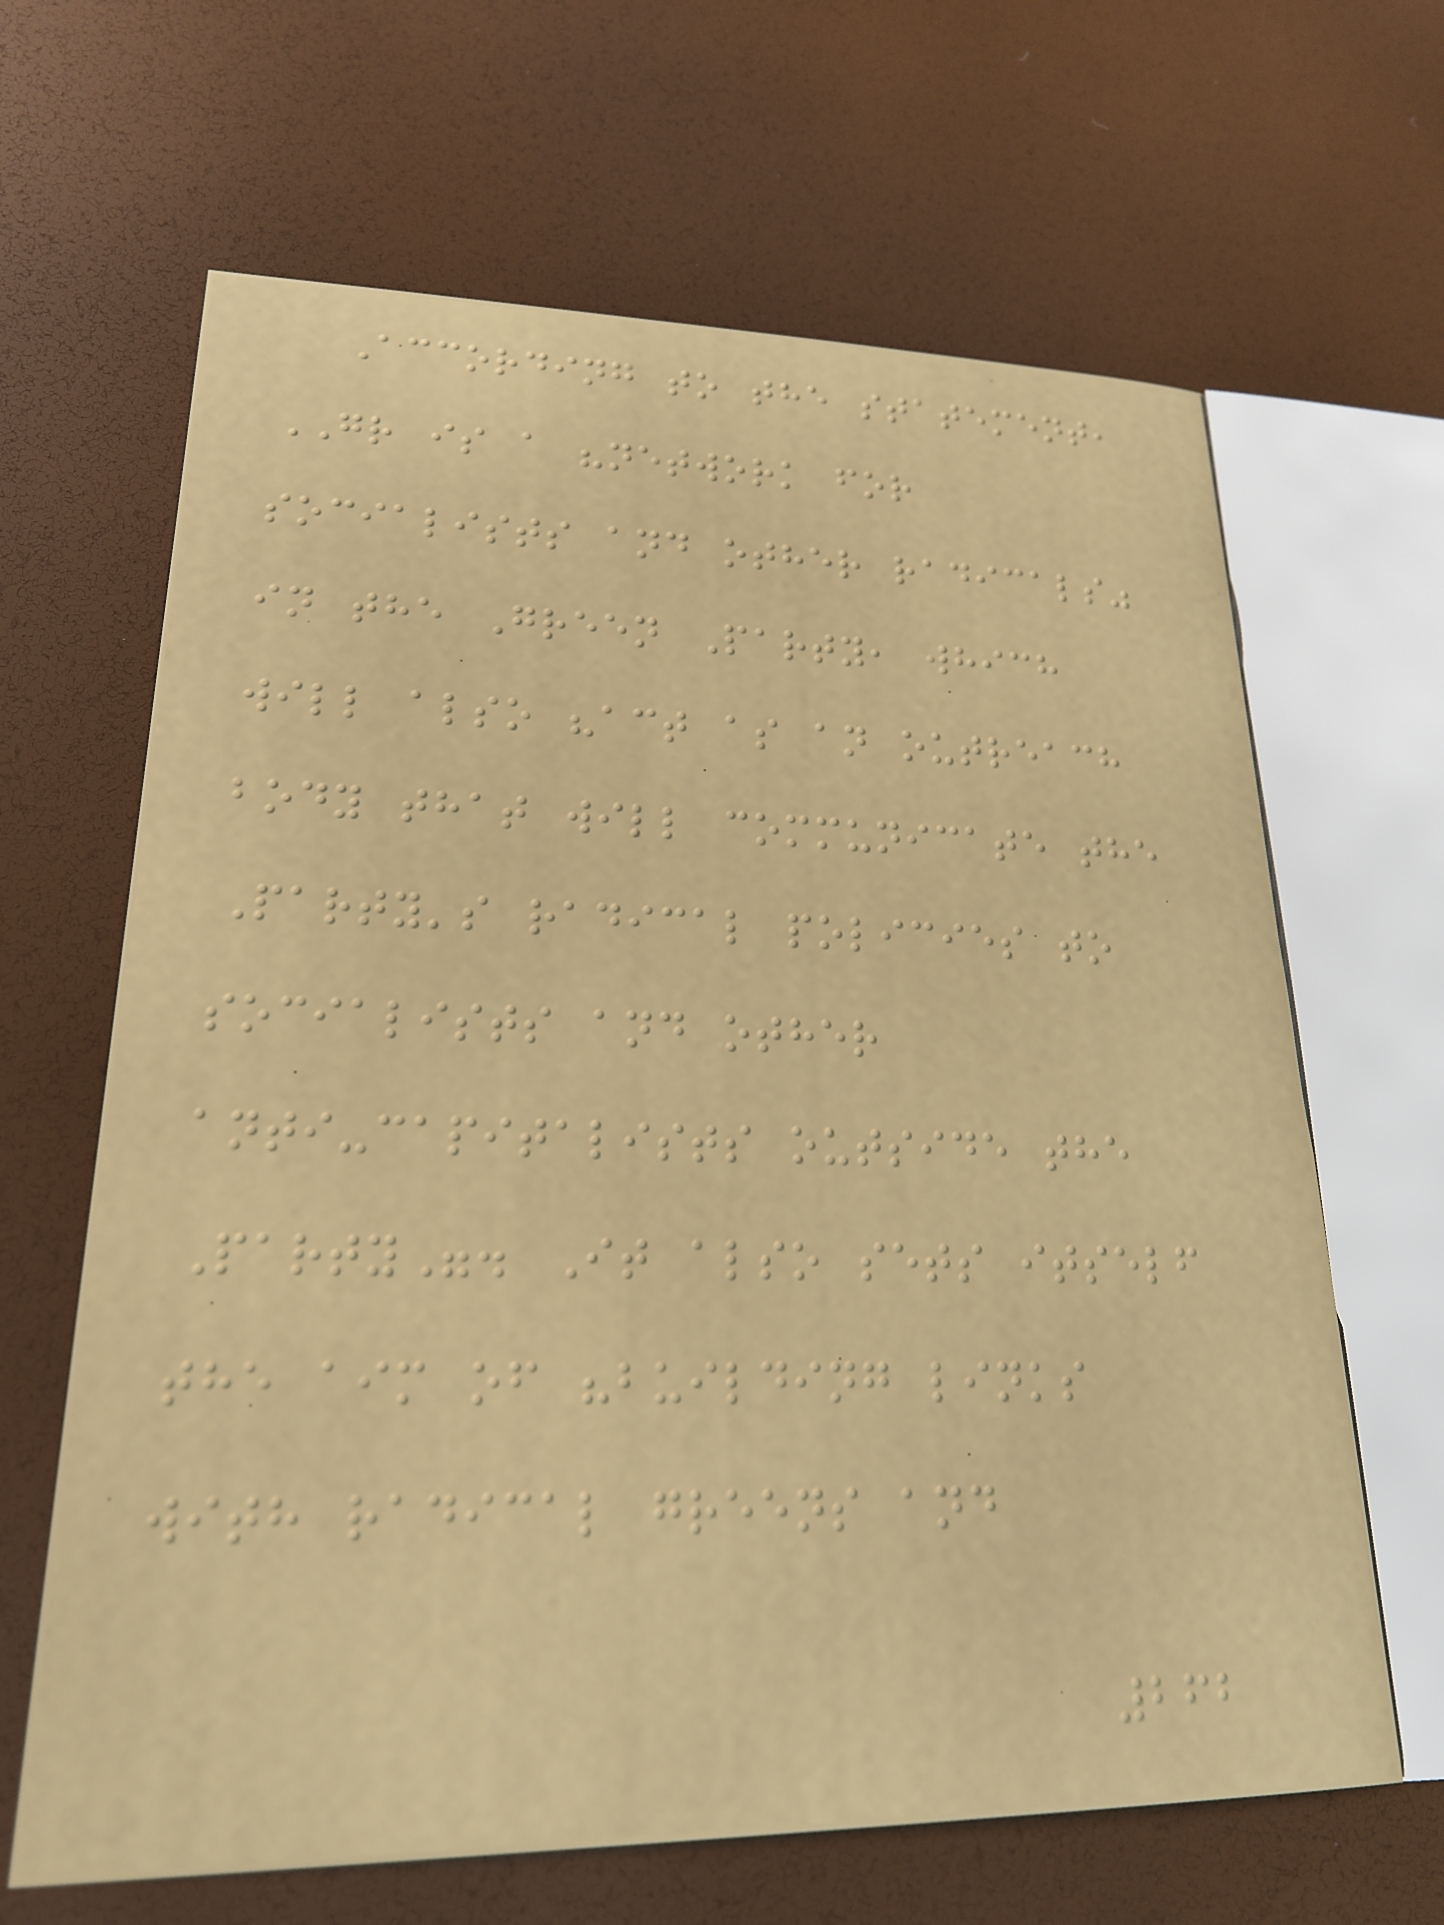According to the statement,
GR is a "network for
socialists and other radicals"
in the Green Party, which
will also "act as an outreach
body that will communicate the
Party's radical policies to
socialists and other
anti-capitalists outside the
Party". It also sets itself
the aim of "building links
with radical greens and
262
